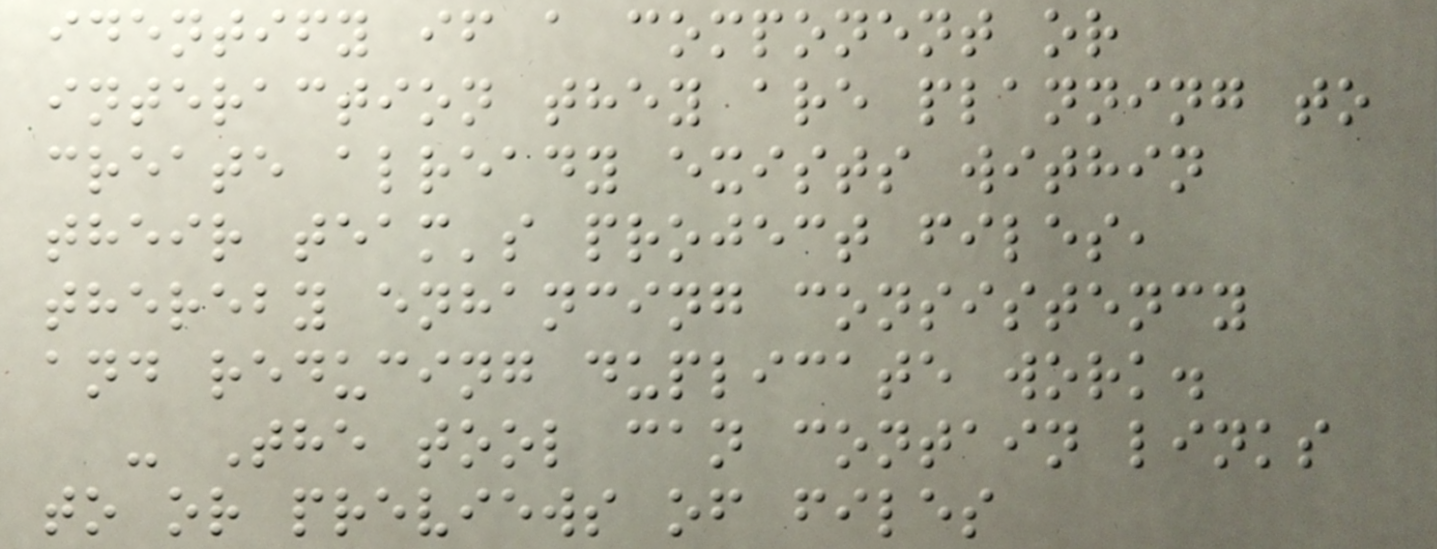identify if a component or
interaction they are planning to
create already exists within
their team's project files,
thereby enhancing consistency
and reducing duplicate work.
- The tool can contain links
to or previews of files
